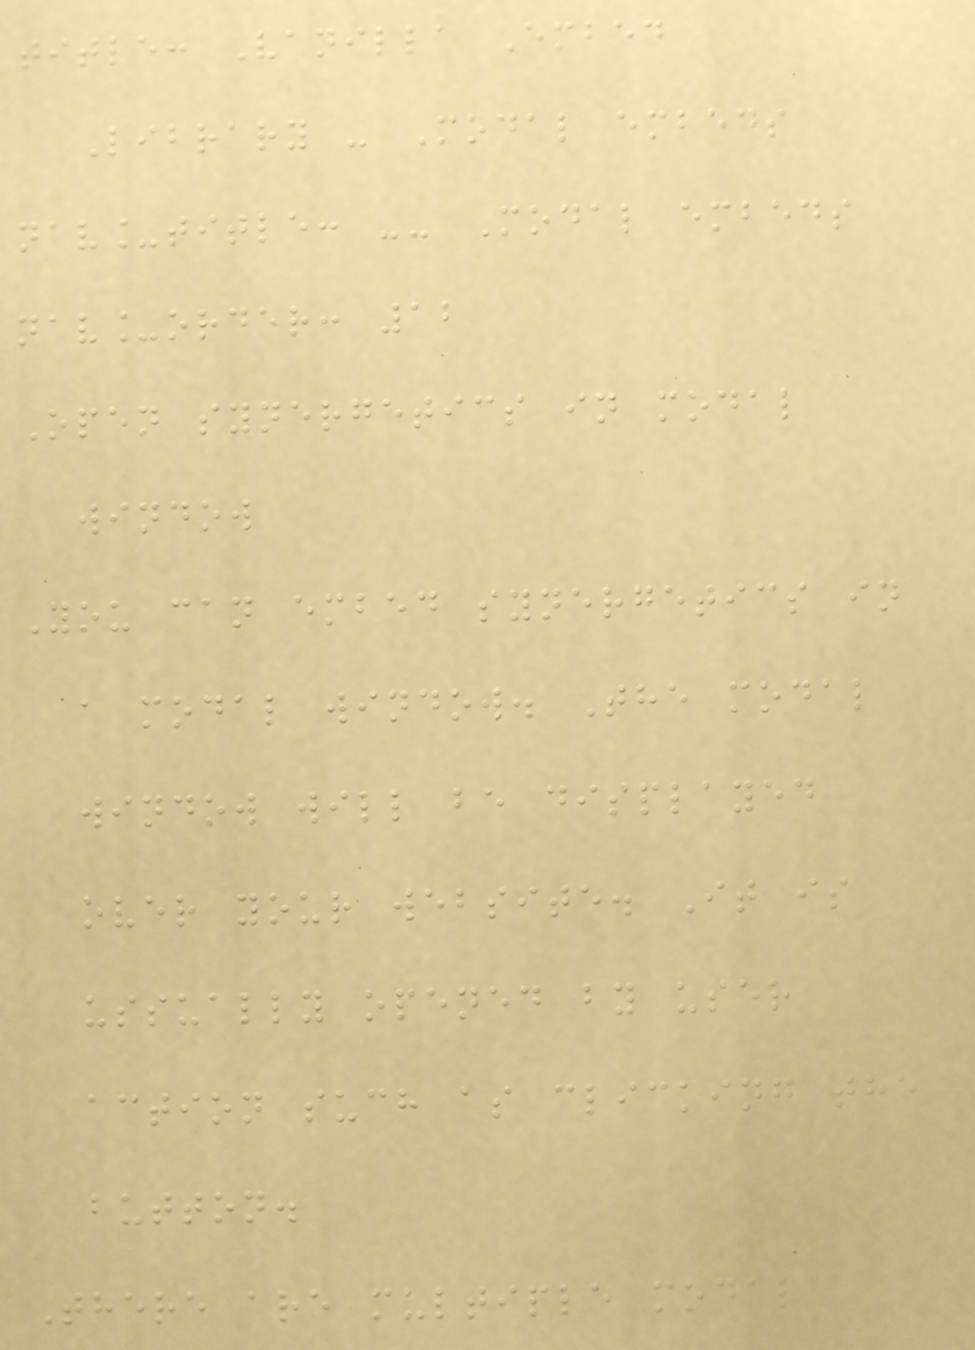title: Vanilla Embed
Library - Modal embeds
nav_title: -- Modal embeds
nav_order: 12
Open synergetics in modal
window
You can embed synergetics in
a modal window. The modal
window will be displayed
over your website. It is
ussually opened by user
action such as clicking the
button.
There are multiple modal
